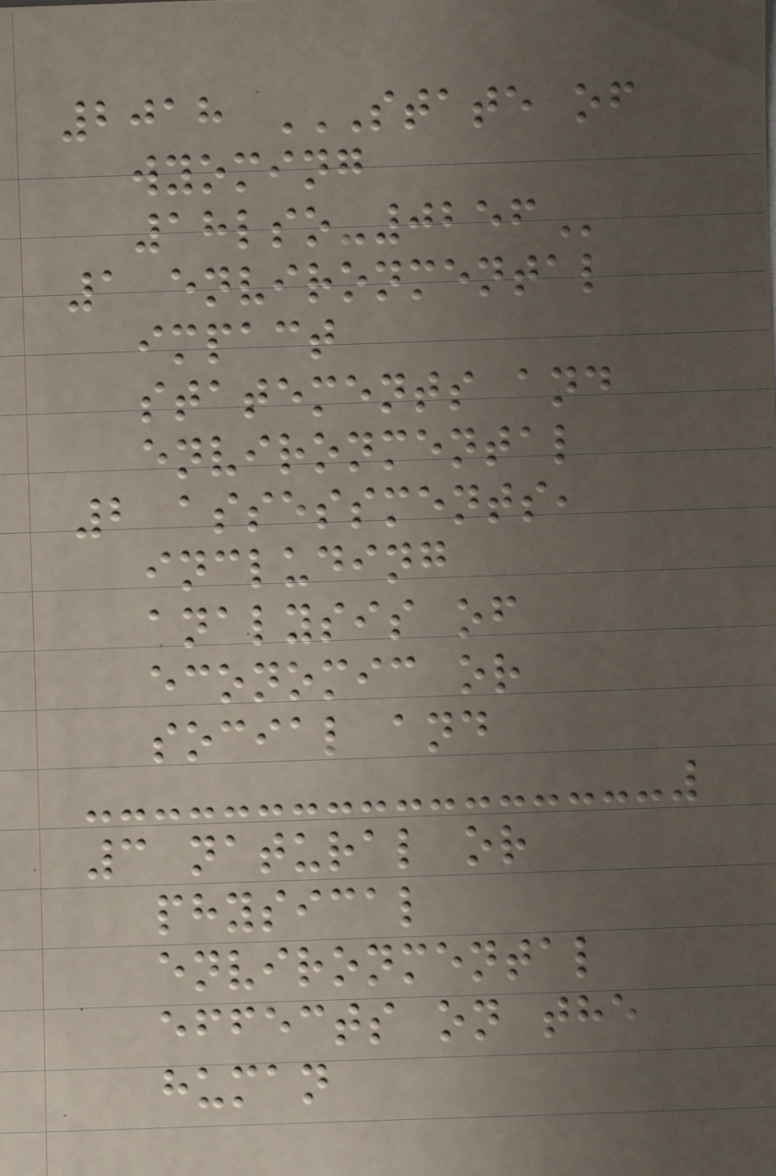2018 STATE OF
WYOMING
18LSO-0256
1 environmental
impact
statements and
environmental
2 assessments,
including
analysis of
economic or
social and
3 natural or
physical
environmental
effects on the
human
